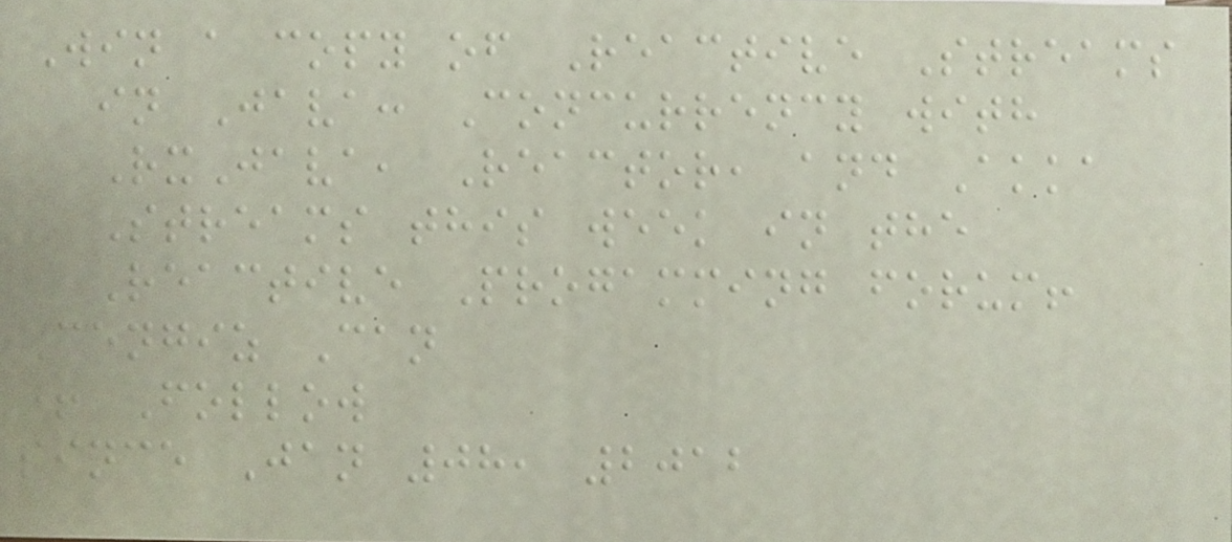Win a copy of Reactive Streams
in Java: Concurrency with
RxJava, Reactor, and Akka
Streams this week in the
Reactive Progamming forum!
Cengiz Can
+ Follow
since Jan 08, 2012
